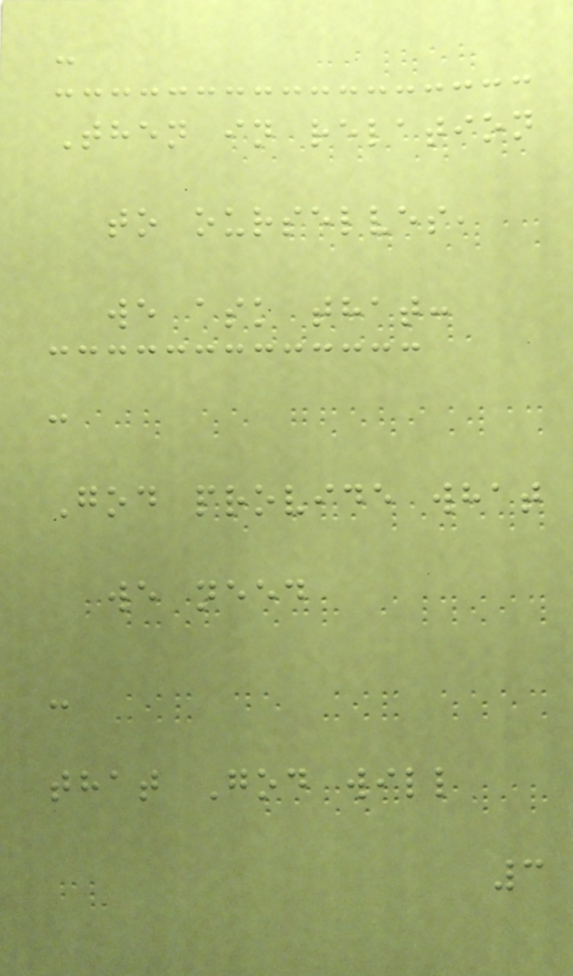-
Then in relation
to ourselves,
we ask that:
-
God provide what
we need
-
that God will
3
